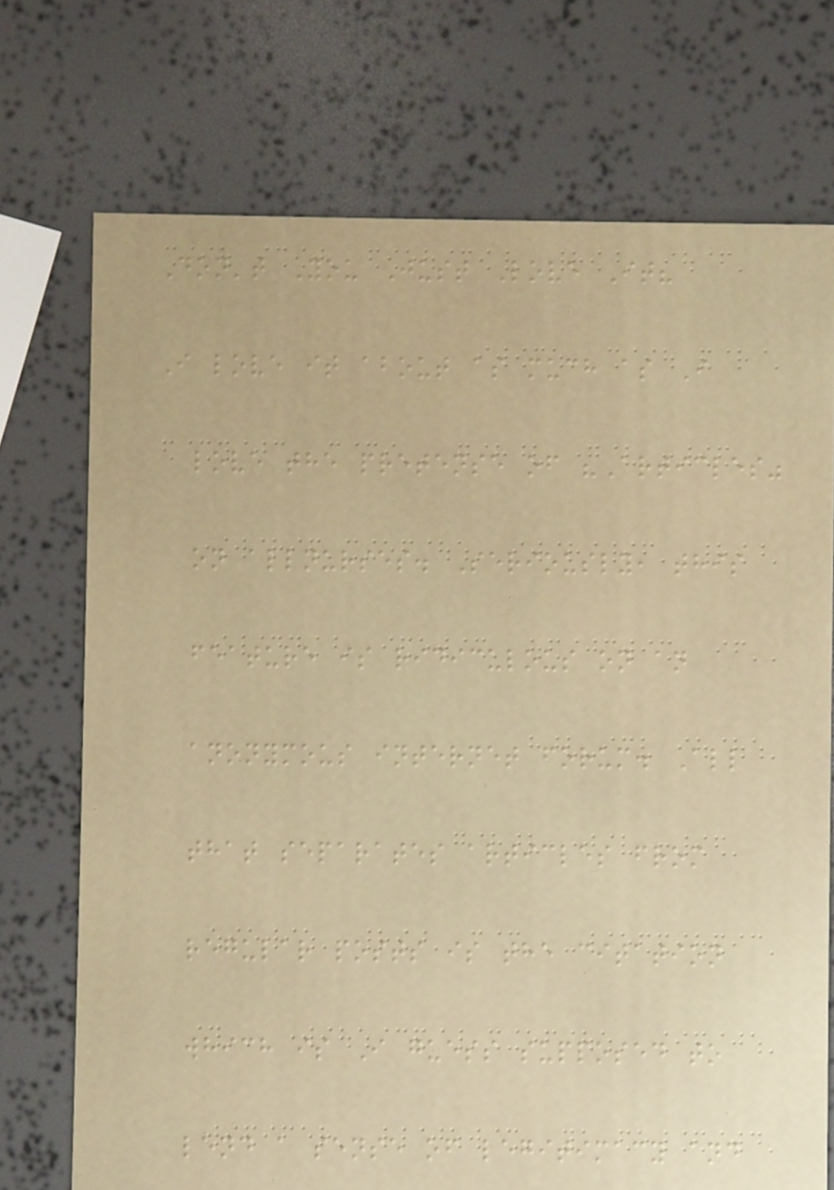Don't You Just Love It?
I love it about as much as I
love the pretense of "Articles"
on allnurses. Seriously, this
feature is ridiculous on an
anonymous internet forum. All
that separates articles from
regular posts is the citation
which is I guess supposed to
lend a sense of legitimacy and
